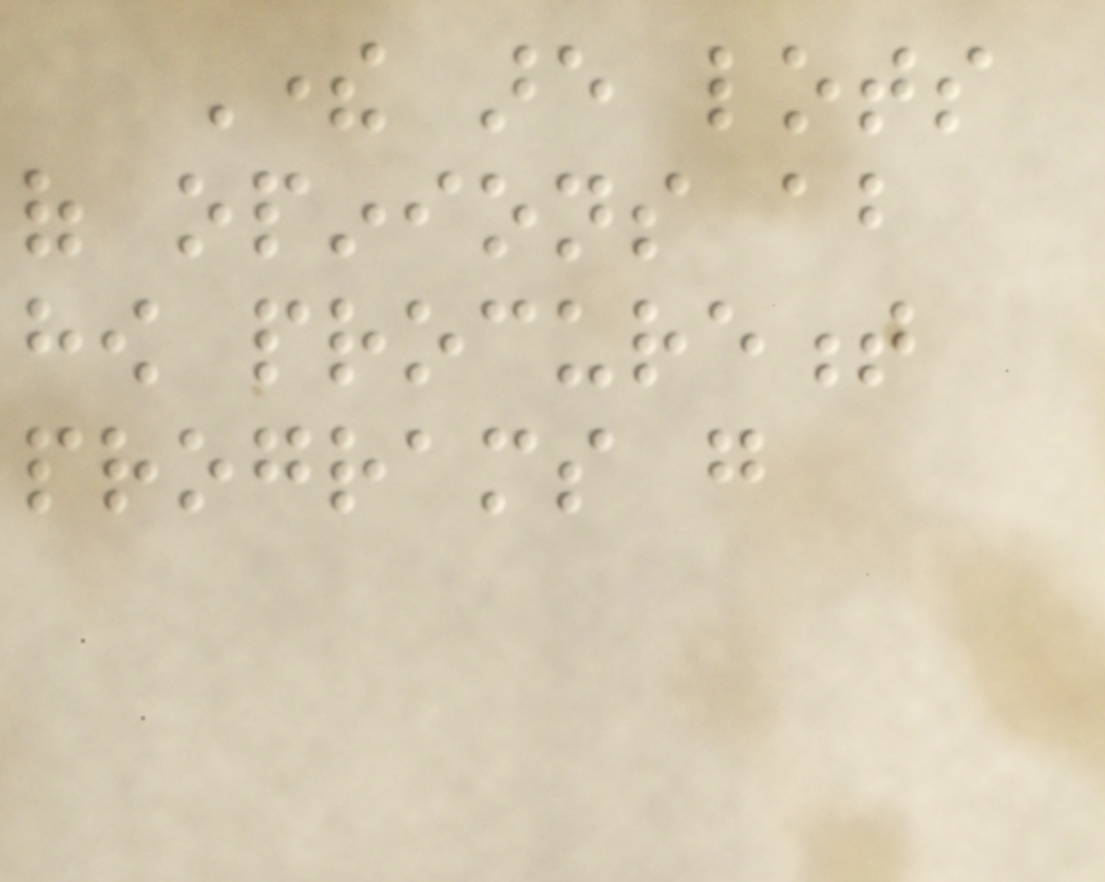There are lots
of opinions about
how procurement
programs go
